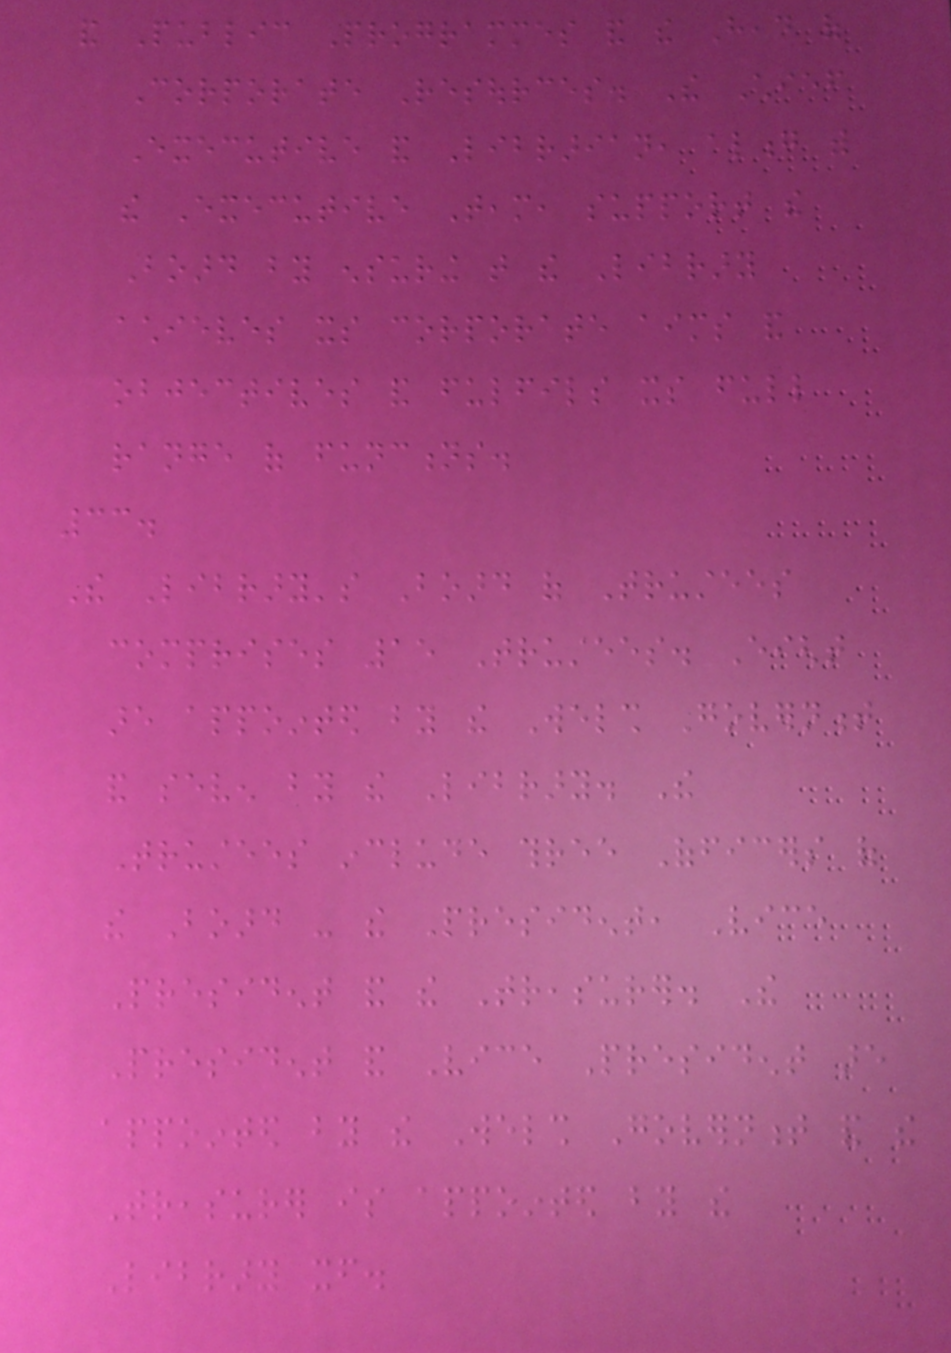and Public Programmes and the Head of
Corporate Resources. The Chief
Executive and Librarian, along with
the Executive Team, support the
Board by ensuring that the Library
achieves its corporate aims and
objectives and fulfils its full
range of functions.
33.
The Library's Board of Trustees
comprises 15 Trustees. Eight
are appointed by the Welsh Government
and seven by the Library. The
Trustees include three Officers of
the Board - the President, Vice
President and the Treasurer. The
President and Vice President are
appointed by the Welsh Government and the
Treasurer is appointed by the
Library itself.
